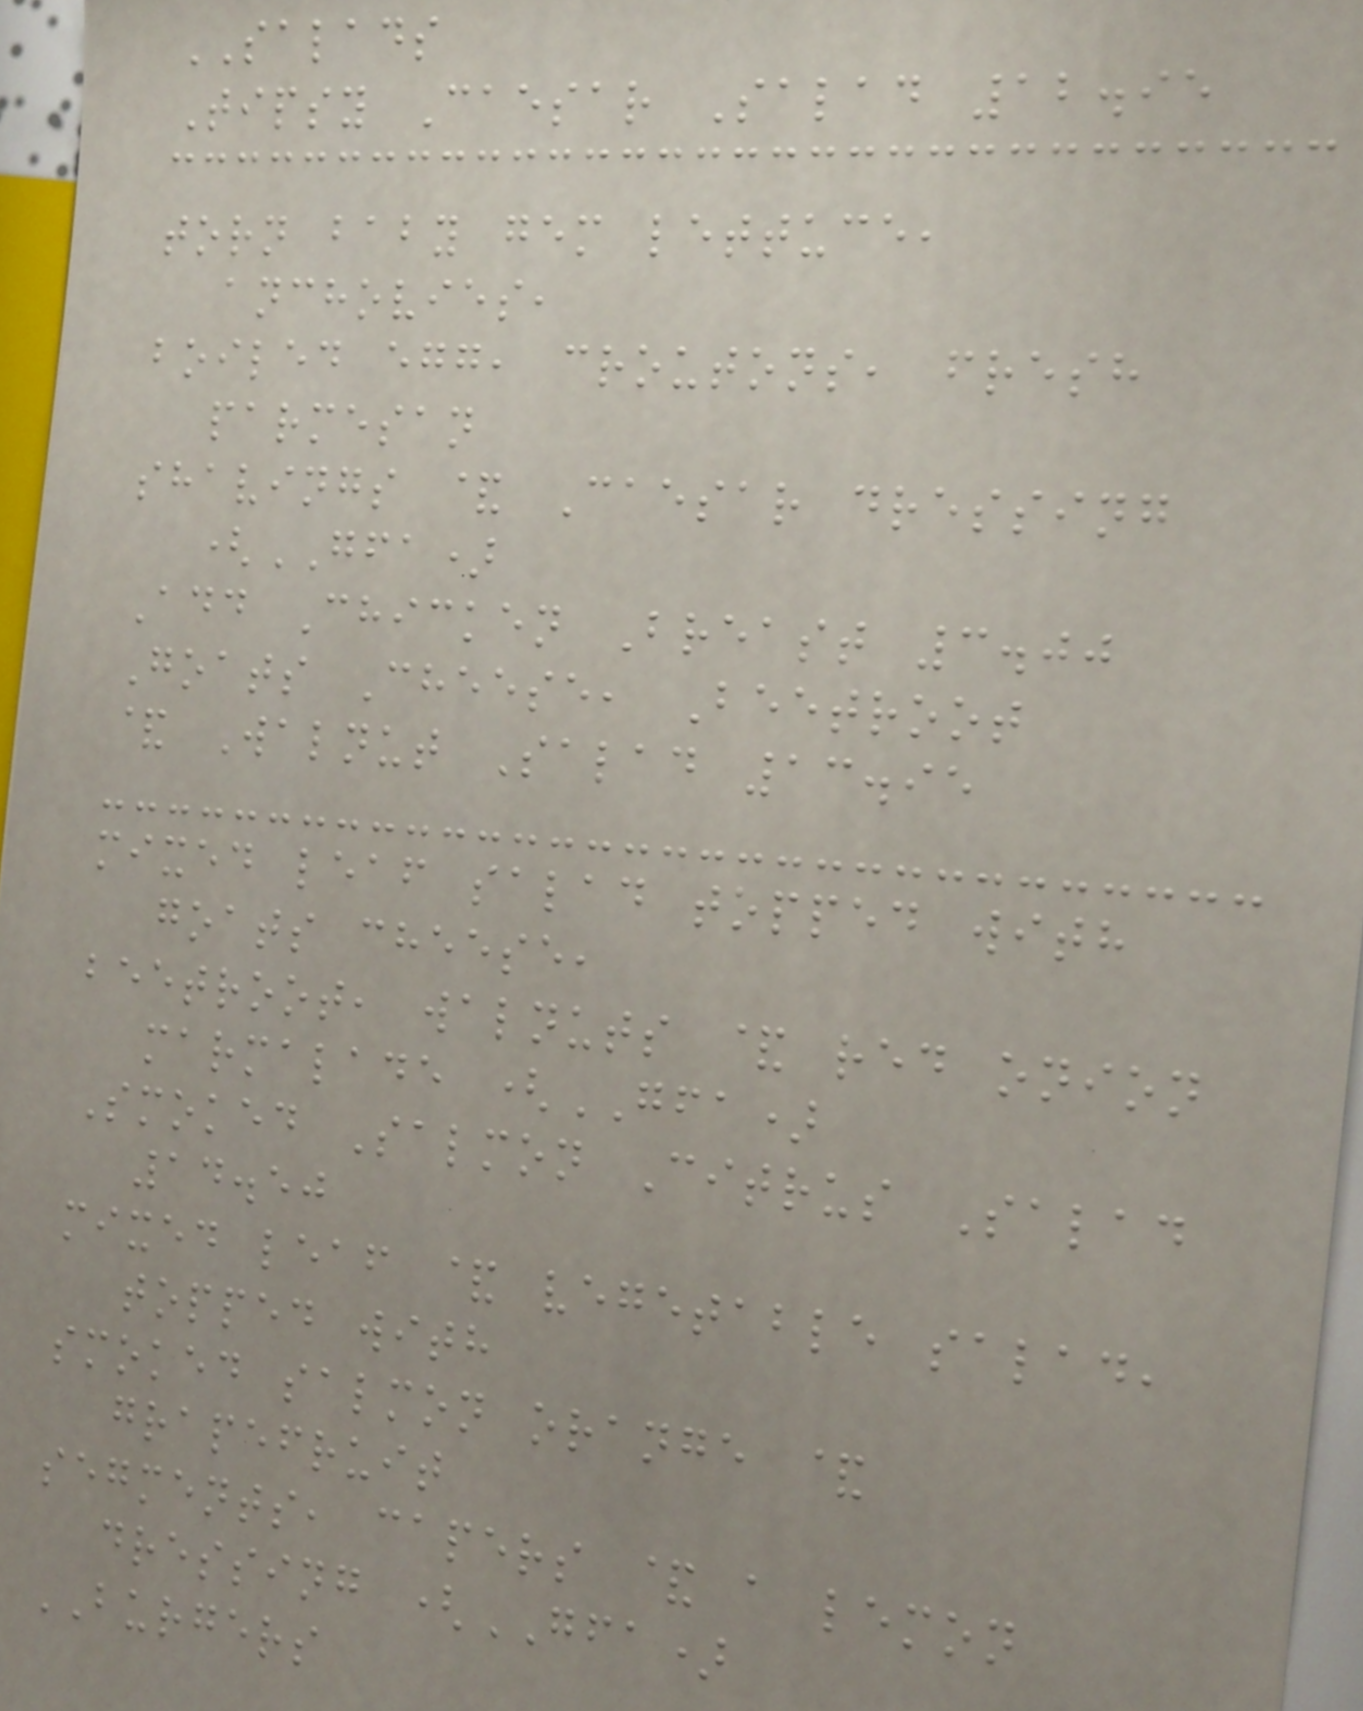SALADS
Tipsy Caesar Salad 12.95
torn baby gem lettuce,
anchovies,
boiled egg, croutons, fresh
parmesan
shavings & Caesar dressing
(GFA)
Add Chicken Breast 3.00
Goats Cheese, Beetroot
& Walnut Salad 13.95
mixed leaf salad topped with
goats cheese,
beetroot, walnuts & red onion
marmalade (GFA)
Smoked Salmon Citrus Salad
14.50
mixed leaf & vegetable salad,
topped with
smoked salmon orange &
grapefruit
segments, capers & a lemon
dressing (GFA)
BURGERS
